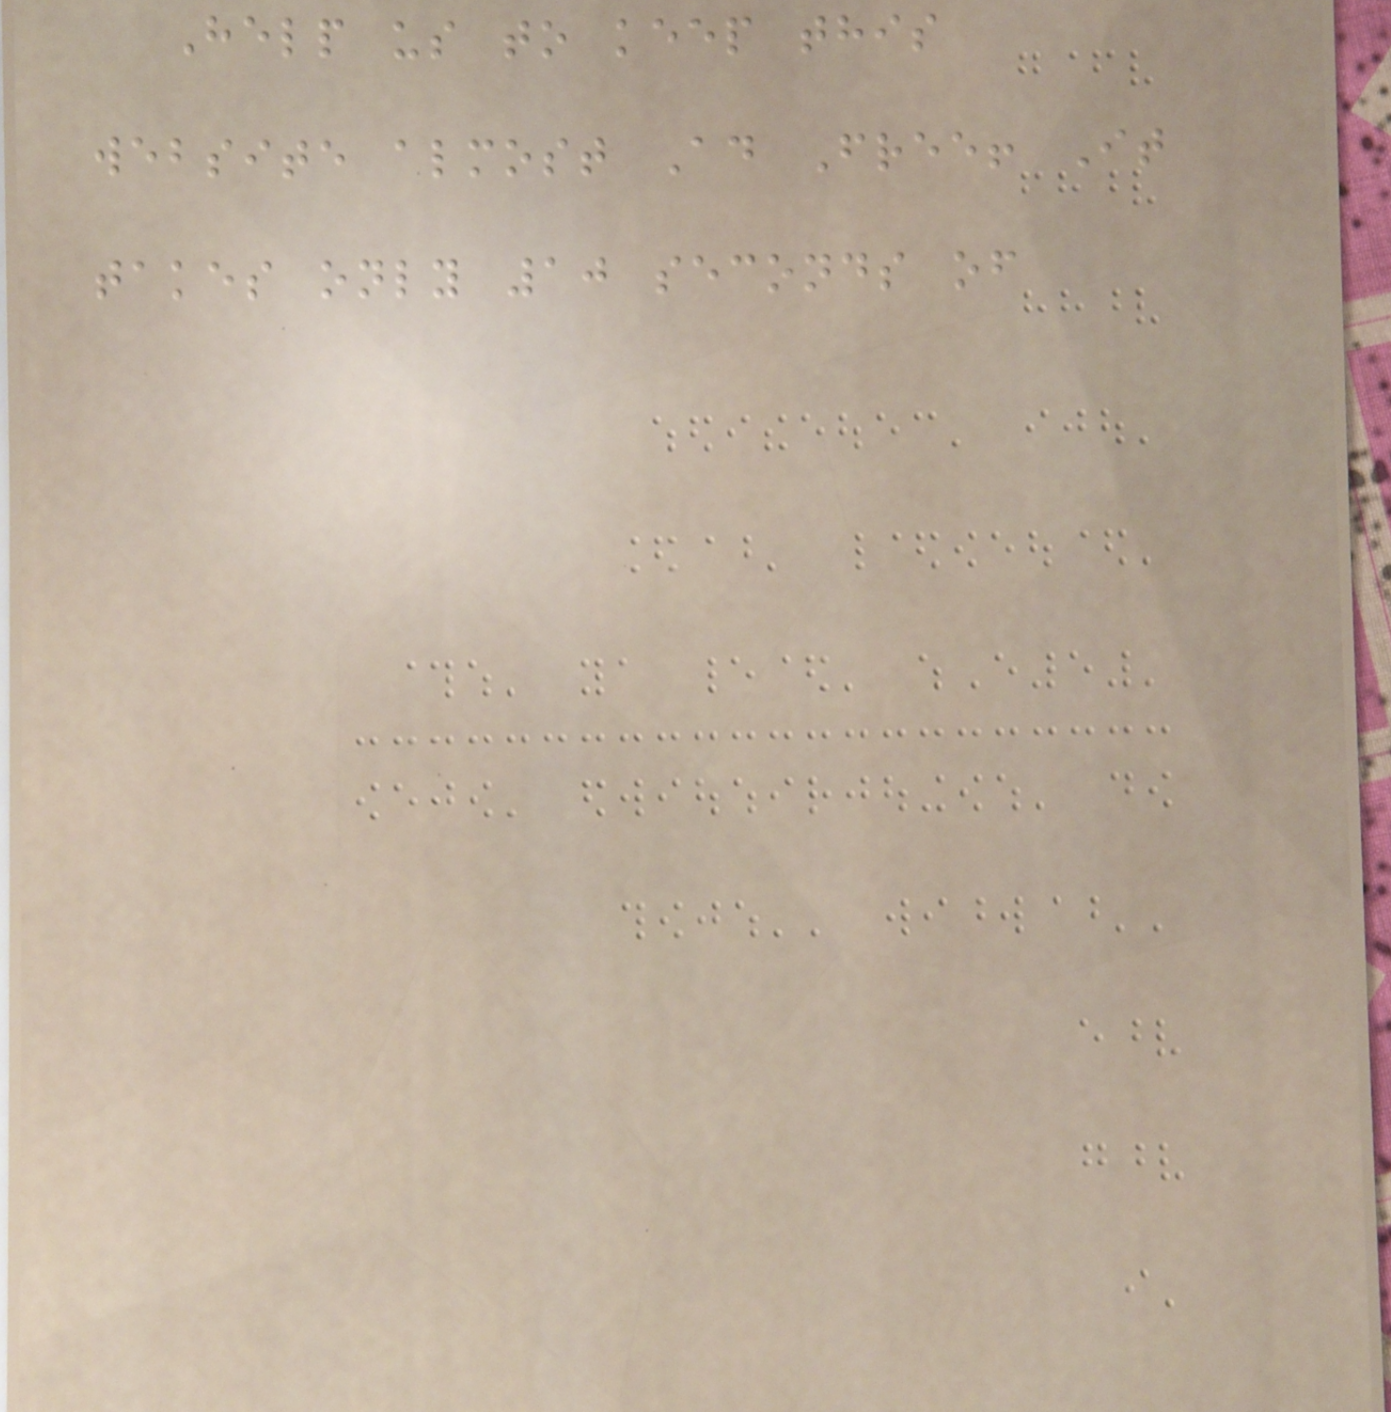Help us to keep this
website almost Ad Free! It
takes only 10 seconds of
